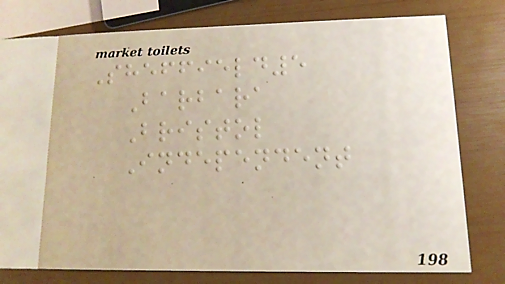Sheffield5
Barbara
Bristol
Independent
